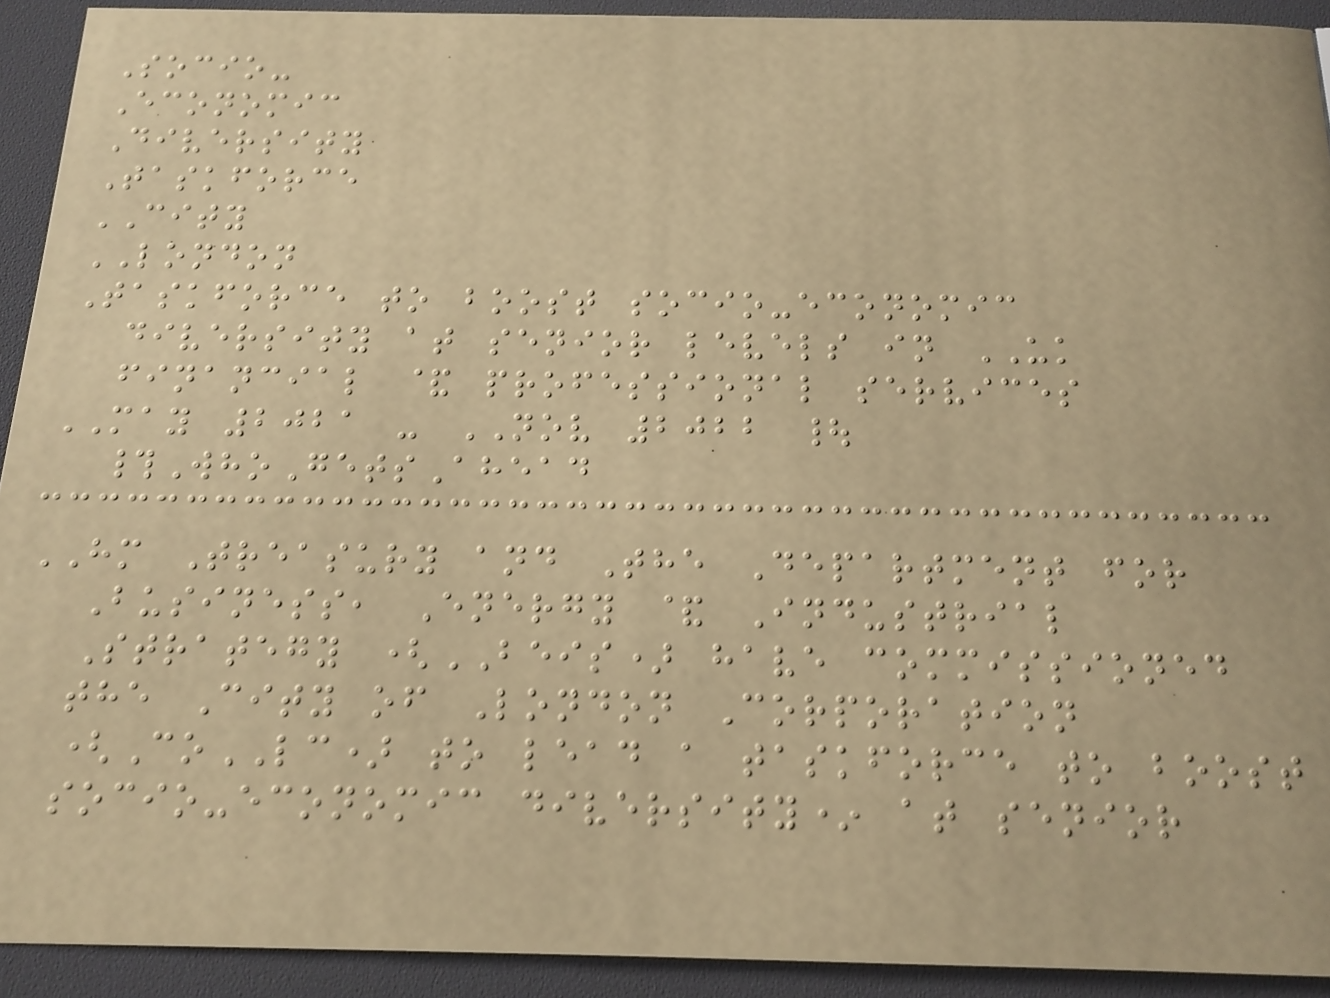Socio-
Economic
Diversity
Taskforce
CITY
LONDON
Taskforce to boost socio-economic
diversity at senior levels in UK
financial & professional services
MAY 2021 - NOV 2022 |
#WhoGetsAhead
HM Treasury and The Department for
Business, Energy & Industrial
Strategy (BEIS) have commissioned
the City of London Corporation
(CoLC) to lead a taskforce to boost
socio-economic diversity* at senior
